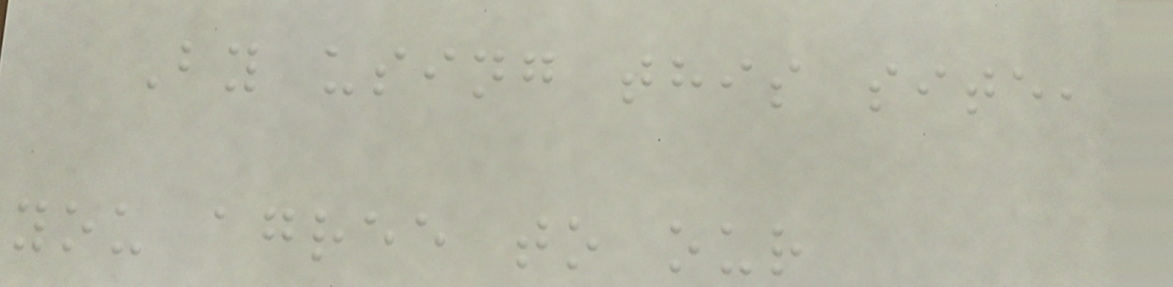By using this site,
you agree to our
